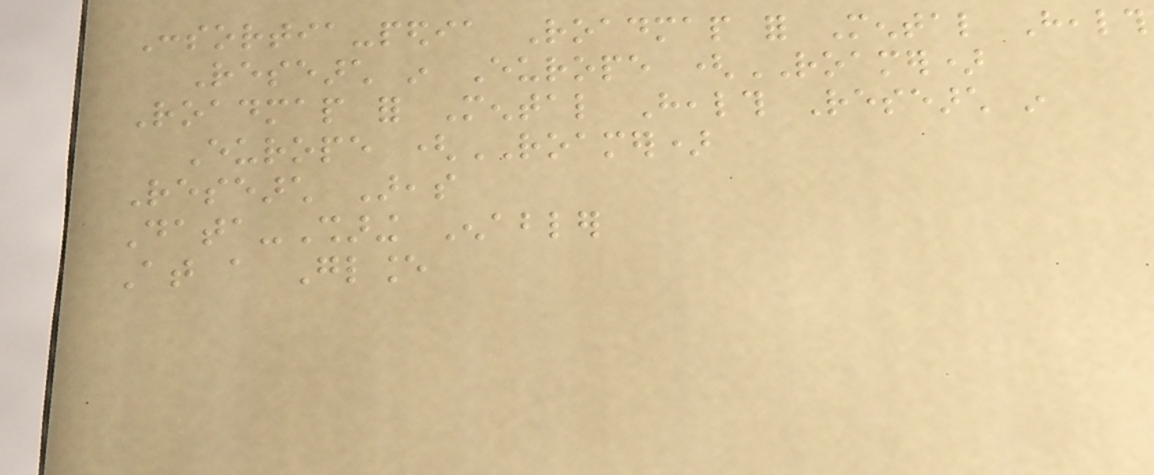Consortia-pedia Roadmap for Mental Health
Research in Europe (ROAMER)
Roadmap for Mental Health Research in
Europe (ROAMER)
Research Areas
Data-Sharing Enabler
At a Glance
